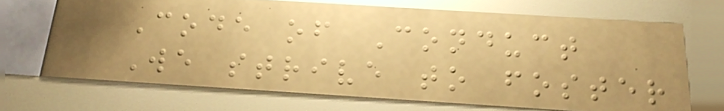Code of Conduct
We strive to foster
